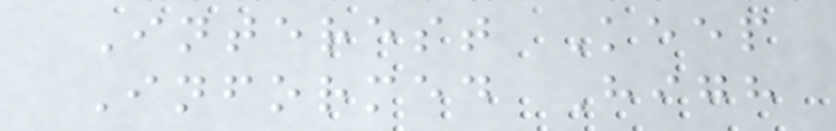Interest Keep
Informed High
